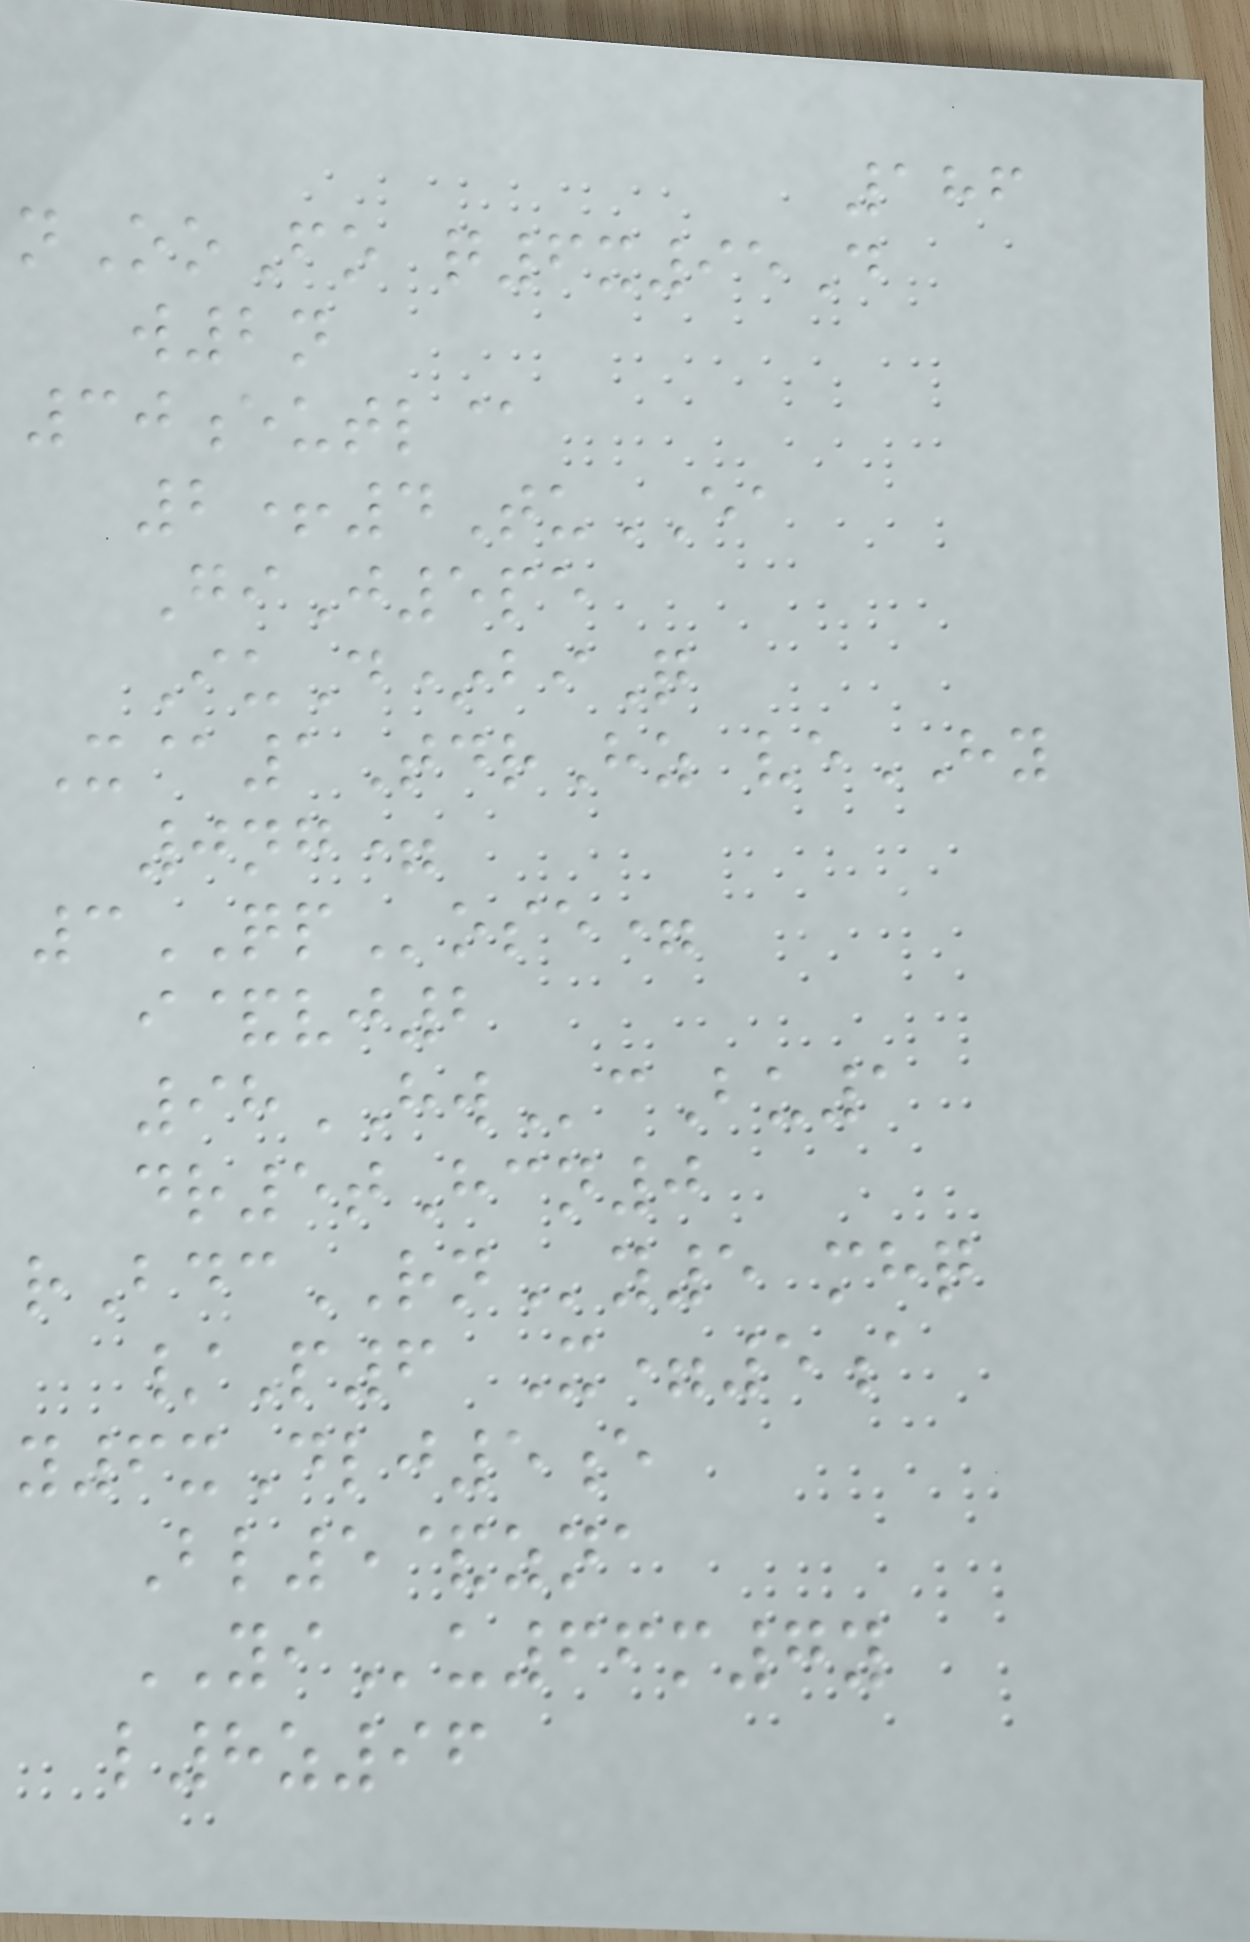186
nOoFo q6x95D
w2n
30eutl@
2+4TuEA
GiJ5pe
IuD*biQ
X@1TdrHz veHY
0ng=
3QPose=
i&vj2
98HWcBu1
dr5tHcn0
rBdcRNy5 mhq
/P6 X=5a
y6xDlj5e
Bl5&zna
YIu66m7y
l8z96
